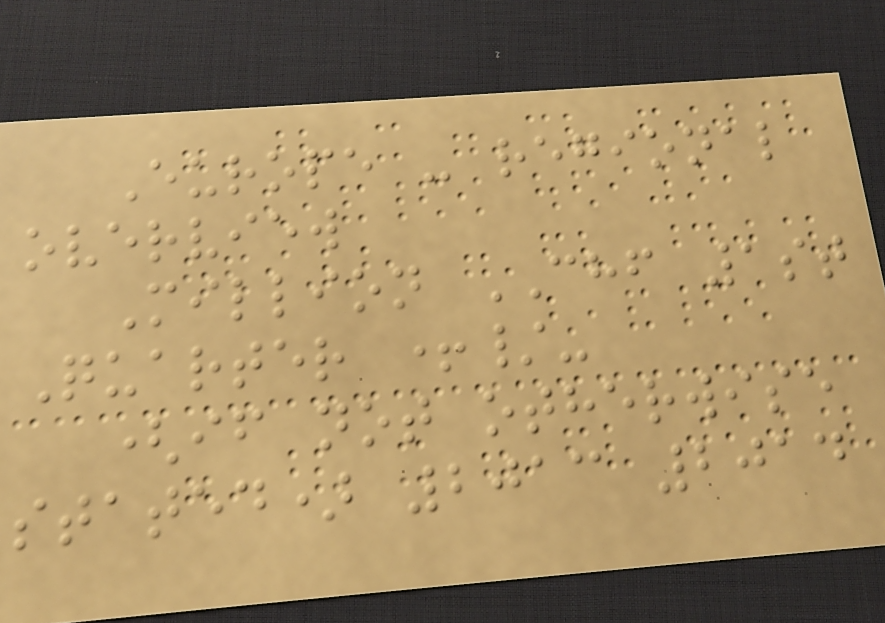Europe - regional
overview
Million CHF 1st
Quarter +/-
(if not otherwise
stated) 2013 2014
